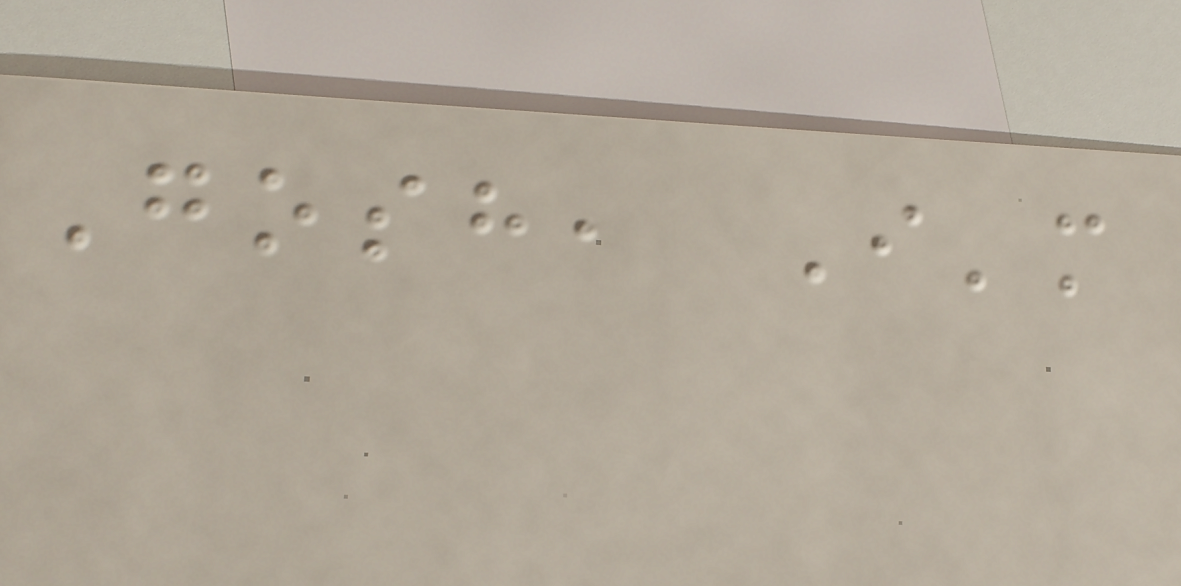Gosh, I'm
